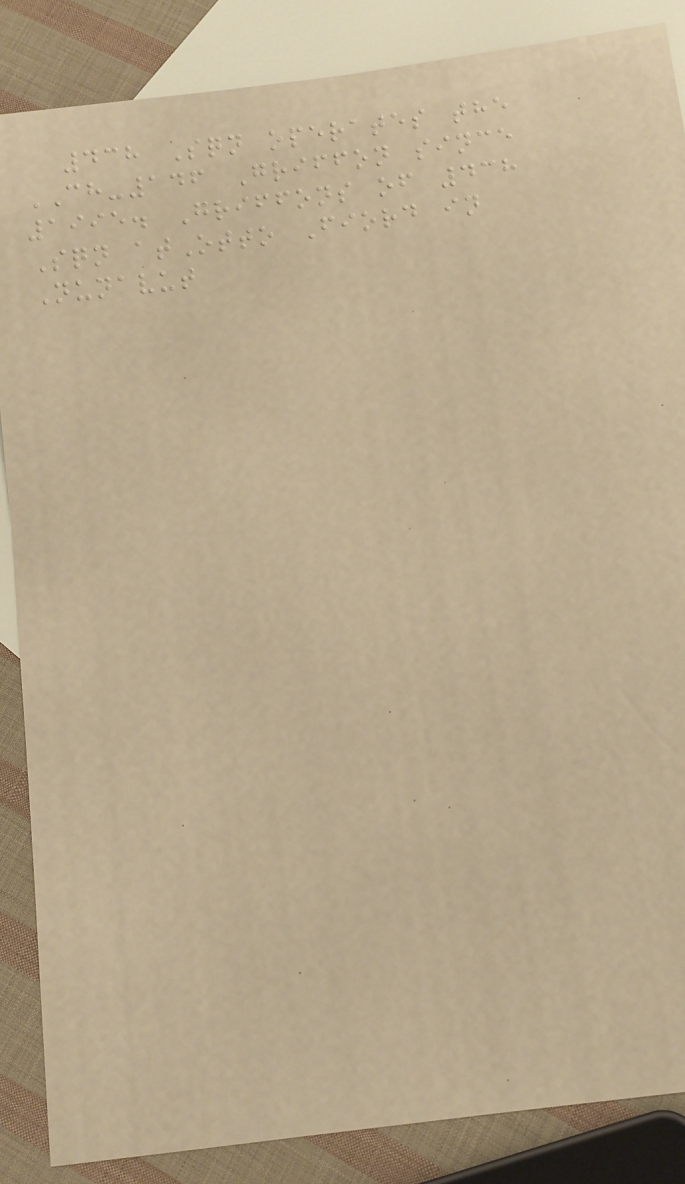438 Sqn operates the
CH-146 Griffon since
1995. Griffons of 438
Sqn atOtto Fiord in
Nunavut
